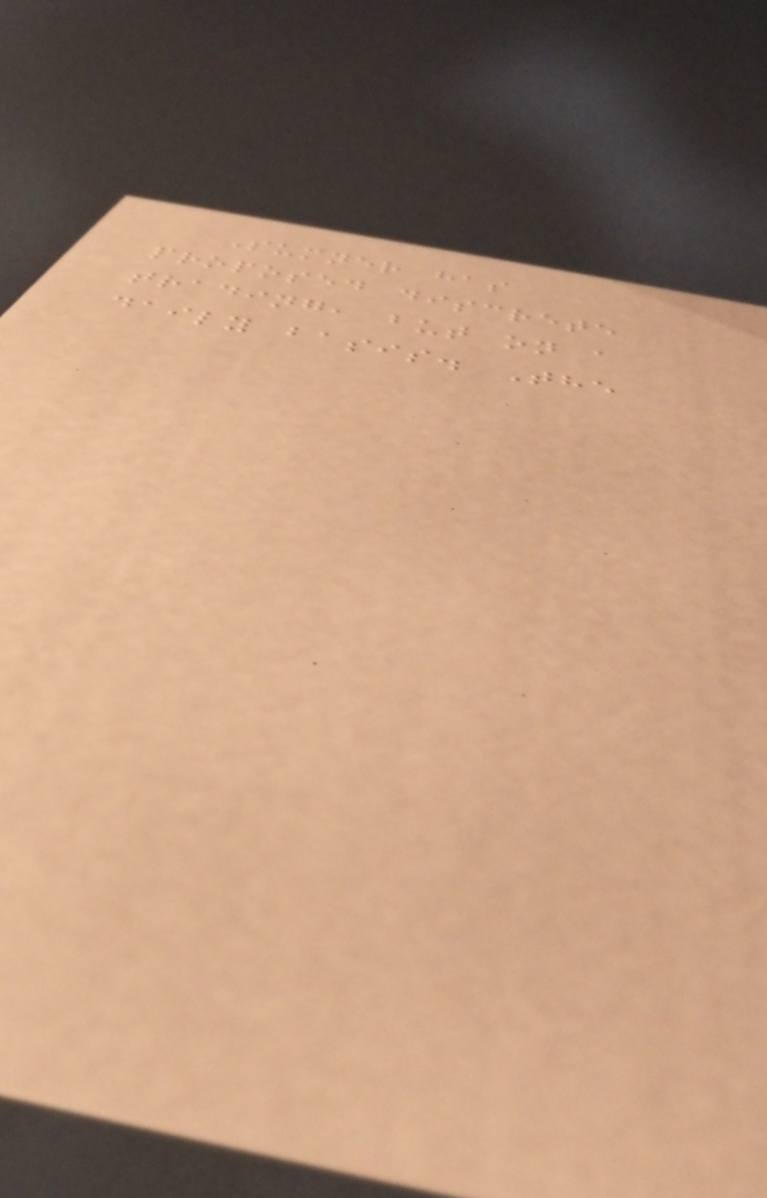Sumner has
proposed discrete
trading, but on a
daily basis. The
